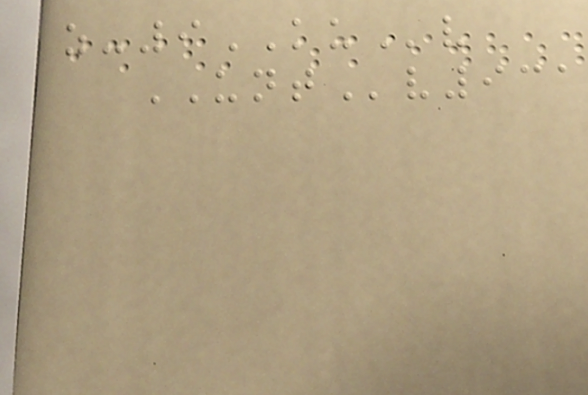z-9KUv
UNTv931
